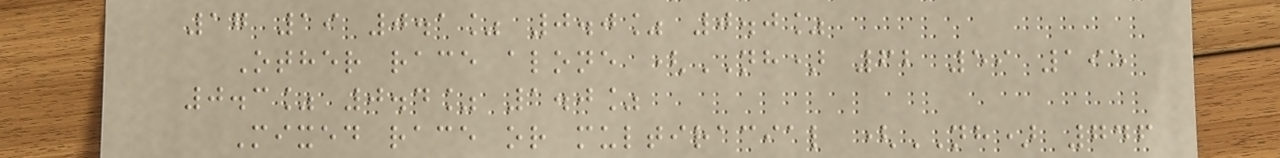17 19 0.1% 0.0% 0.0%
Other race alone (NH) 62 59 195
0.3% 0.4% 1.0%
Mixed race or multiracial (NH) 746
